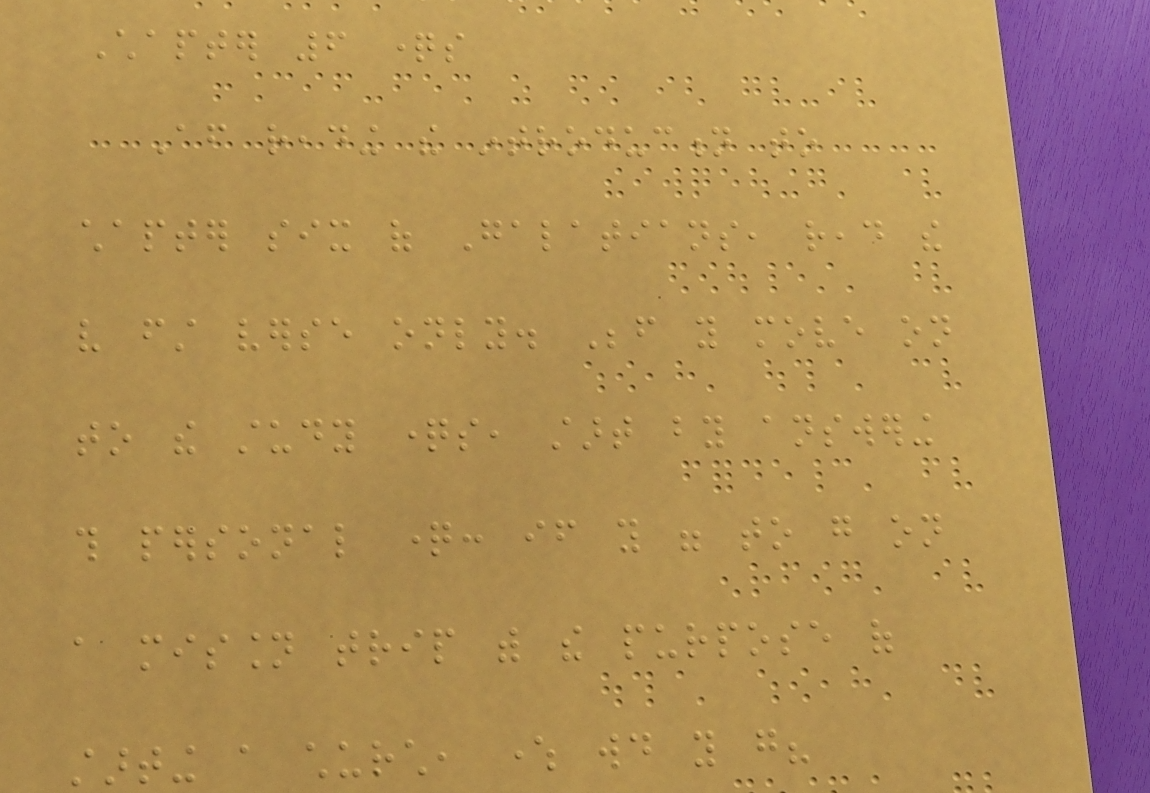Chapter 6 questions
After reading the introduction to
chapter six of Galatians, read the
very first verse only. Before you move on
to the study questions, start by answering
this personal question: if you were to go on
a mission trip with the purpose of
starting a church, where would you go?
